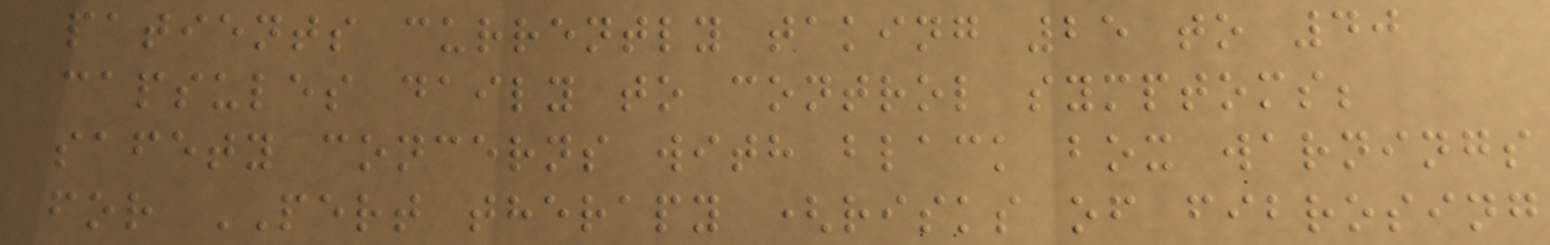patients currently taking 25 to 40
capsules daily to control symptoms;
safety concerns with black box warnings
for PERT therapy (risks of fibrosing
